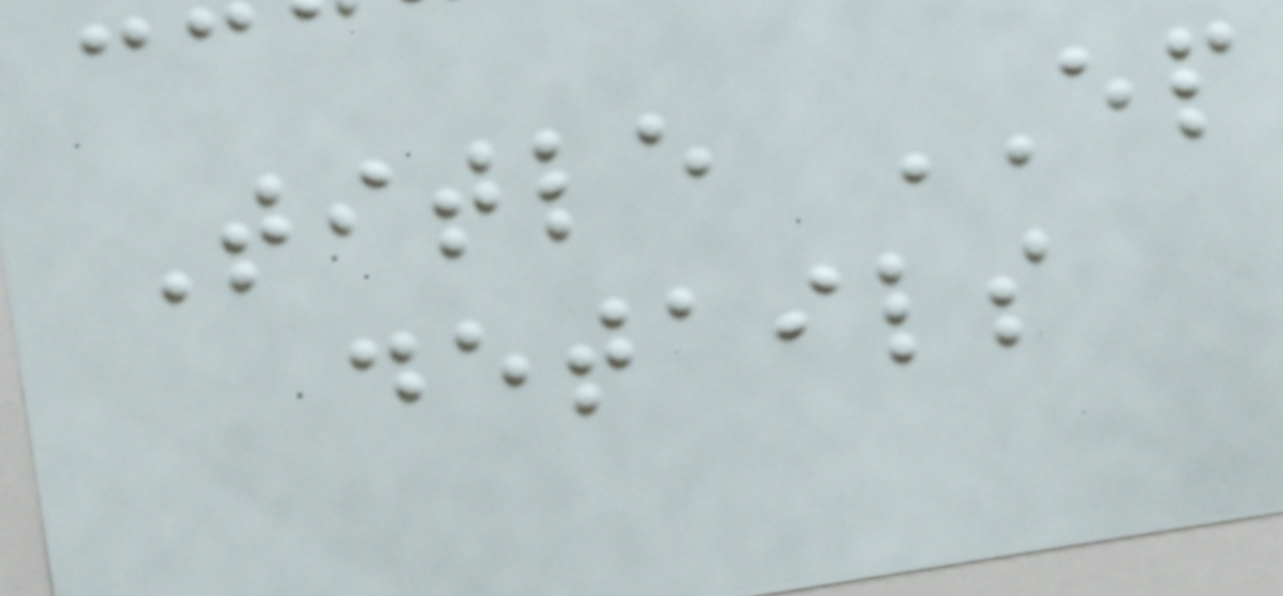Title EP
details
